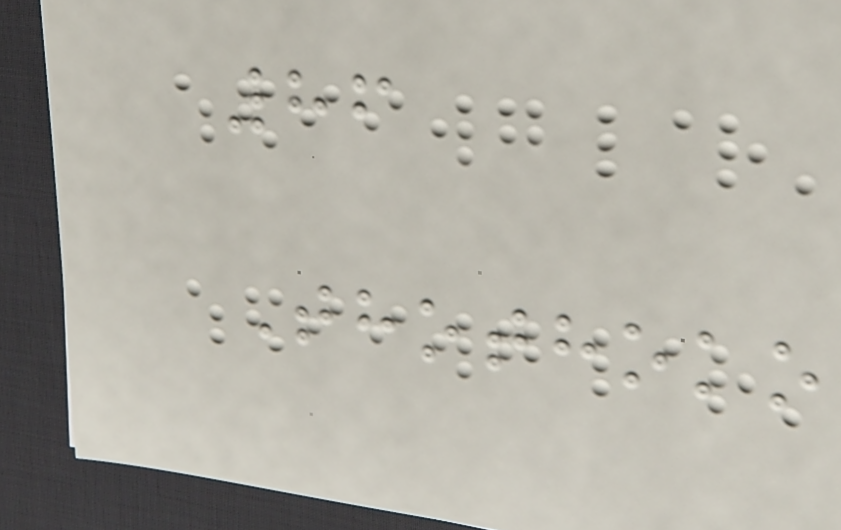86
Thothoko
